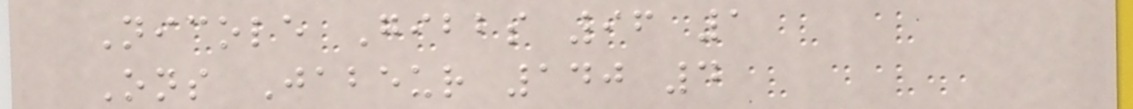Nicole Gibbs 96 1
Ons Jabeur 140 4
